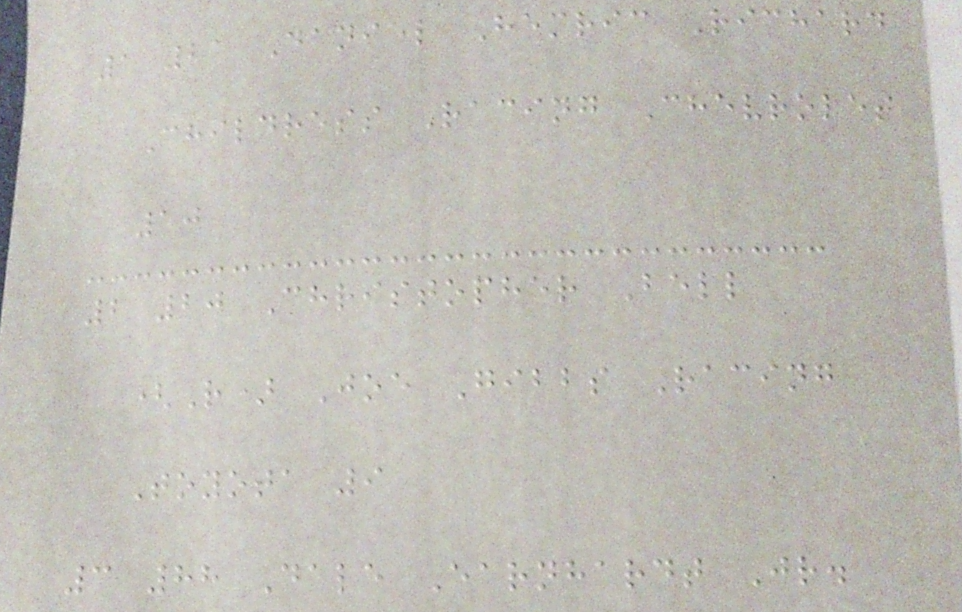1 21 Daniel Hemric Richard
Childress Racing Chevrolet
10
2 20 Christopher Bell
(R) Joe Gibbs Racing
Toyota 9
3 88 Dale Earnhardt Jr.
